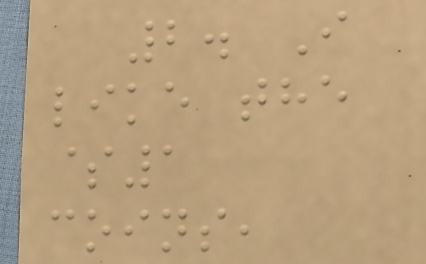2. I
like the
$1
coins,
